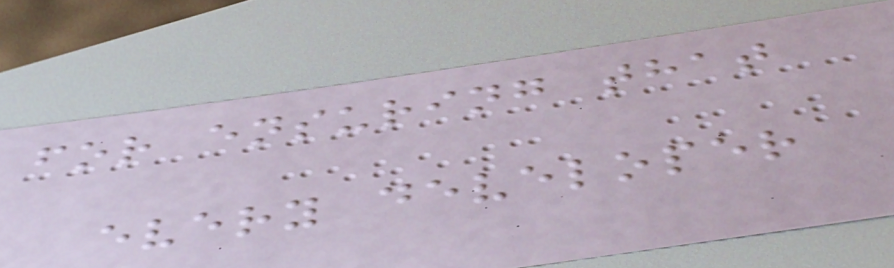for ensuring that
every developer
